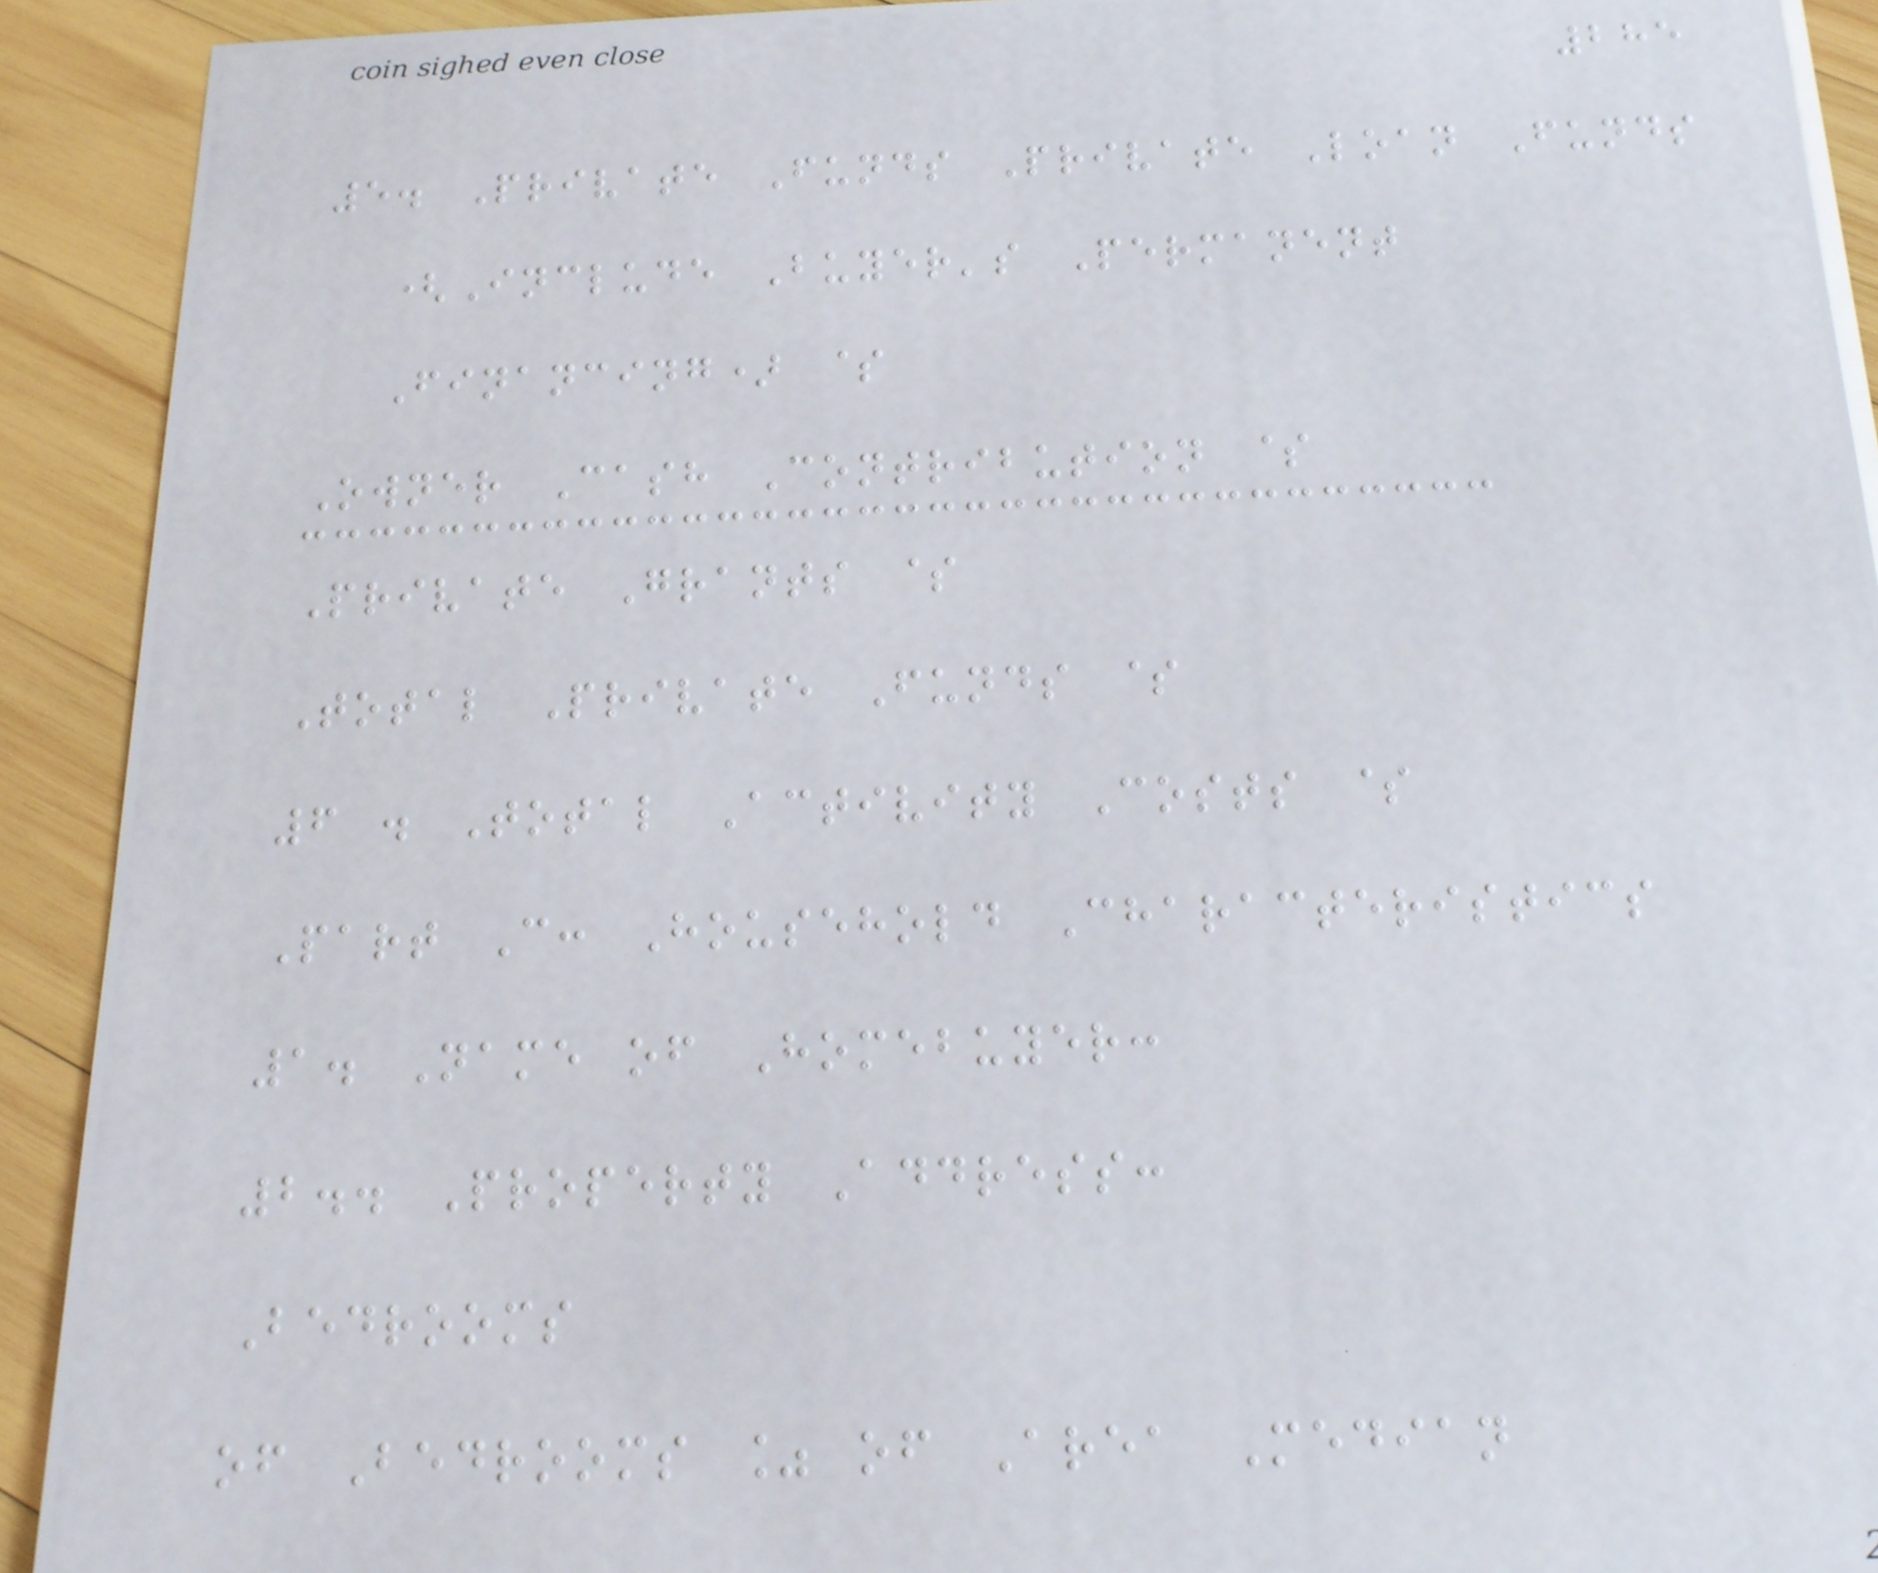285
5. Private Funds Private Loan Funds
(Include Buyer's Permanent
Financing) $
Owner Cash Contribution $
Private Grants $
Total Private Funds $
6 . Total Activity Costs $
Part C: Household Characteristics
1. Name of Homebuyer:
2.. Property Address:
Bedrooms
of Bedrooms % of Area Median
